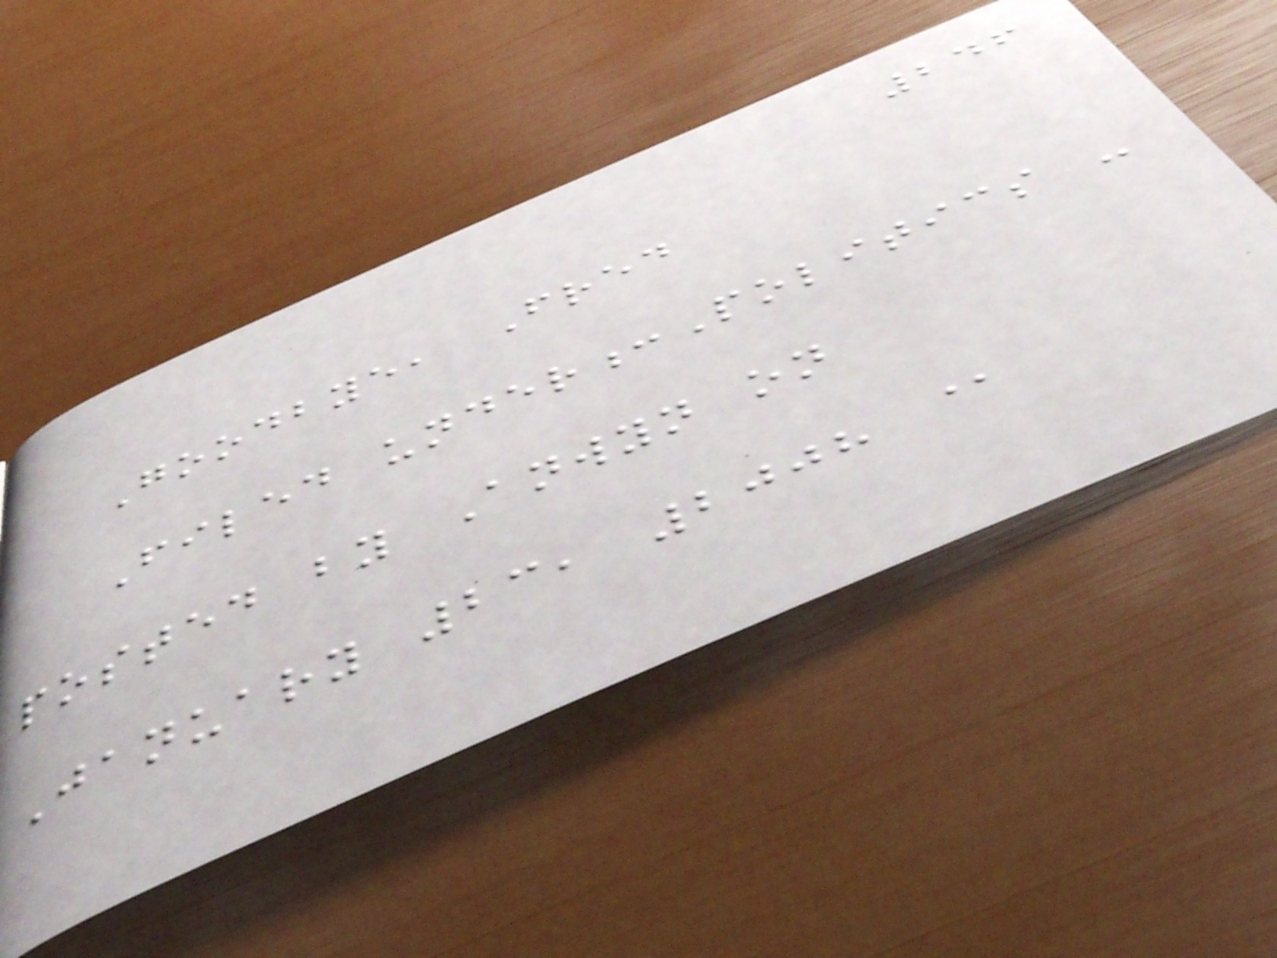246
Goodbye, Fred
Filed under:Politics -
posted by Anwyn on
January 23, 2008 @
